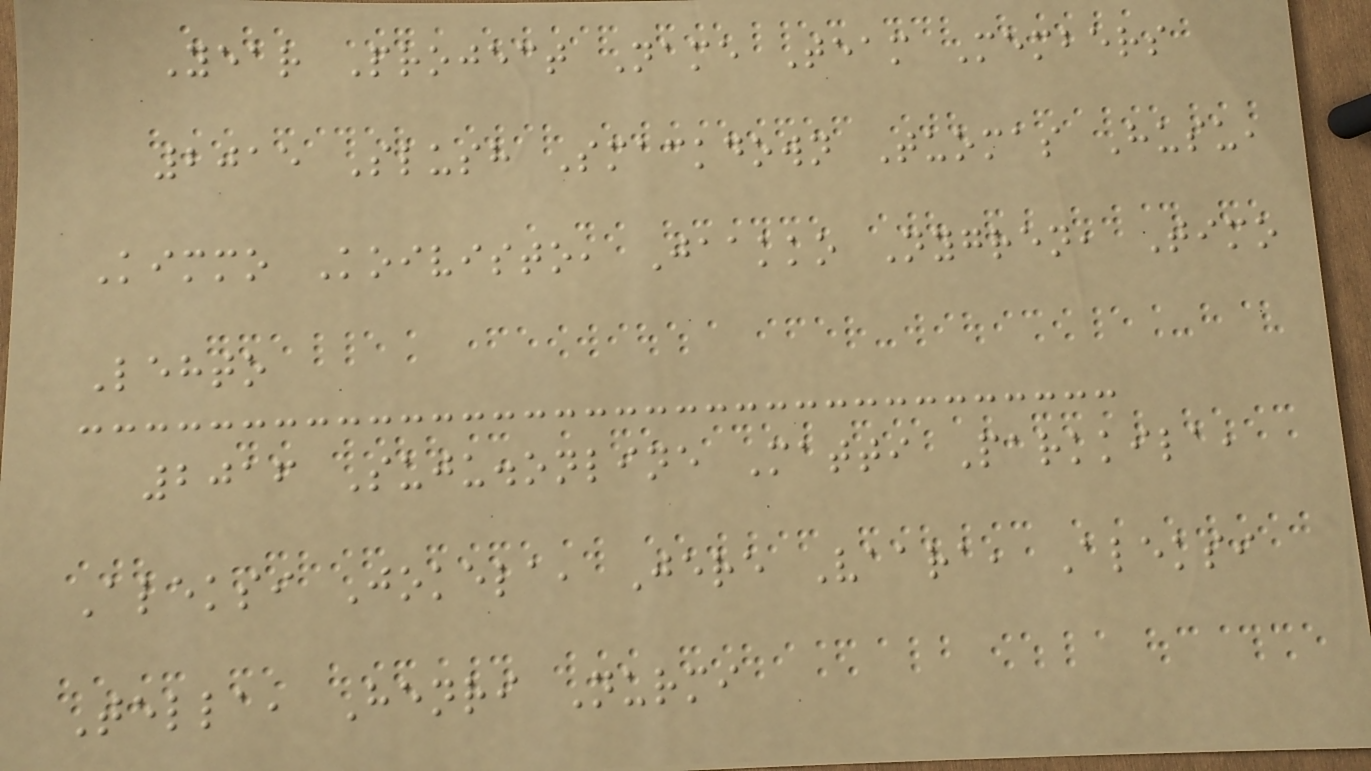Year Project Name Team Members
2015 Slush Smackdown Tuomas Husu,
Kimmo Koivisto, Jaakko Nygren, Timo
Lehto
2016 Suju.online Matti Parkkila,
Aleksi Jokela, Jere Vaara, Aleksi
Tella, Henri Nurmi
